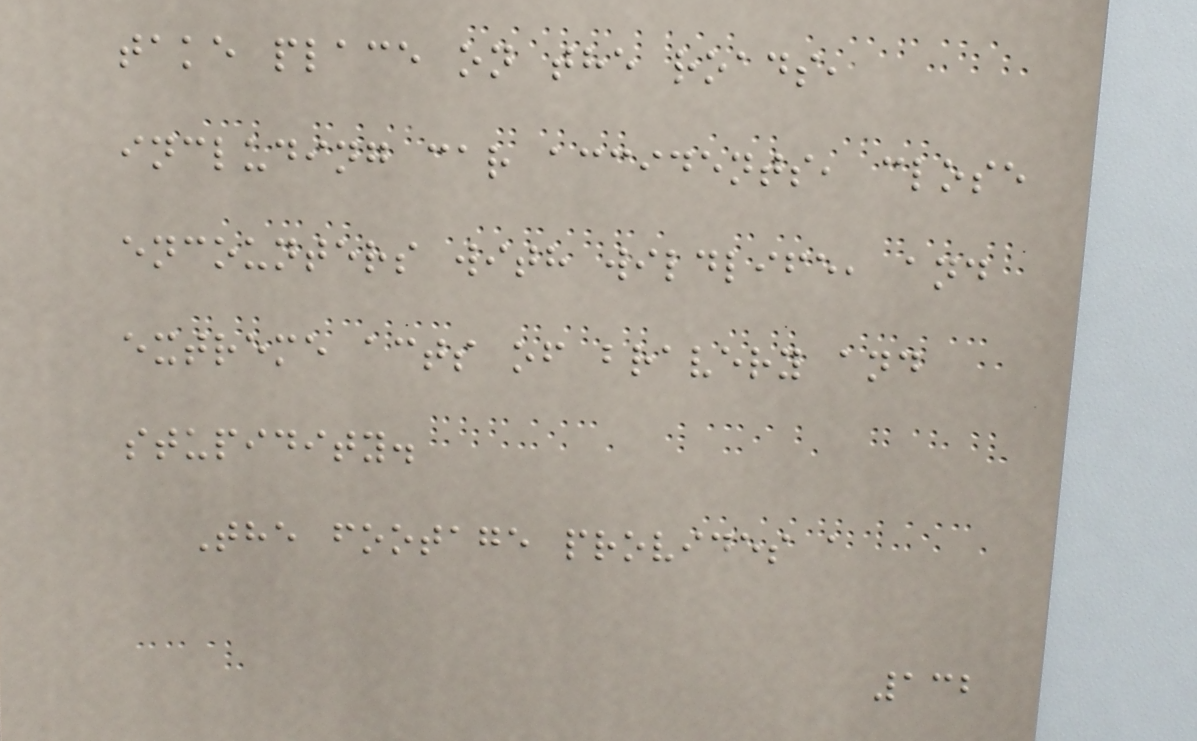take place on the roads,
including car accidents, close
encounters with wildlife, and
extreme acts of bravery and
stupidity.
The footage provides a
132
